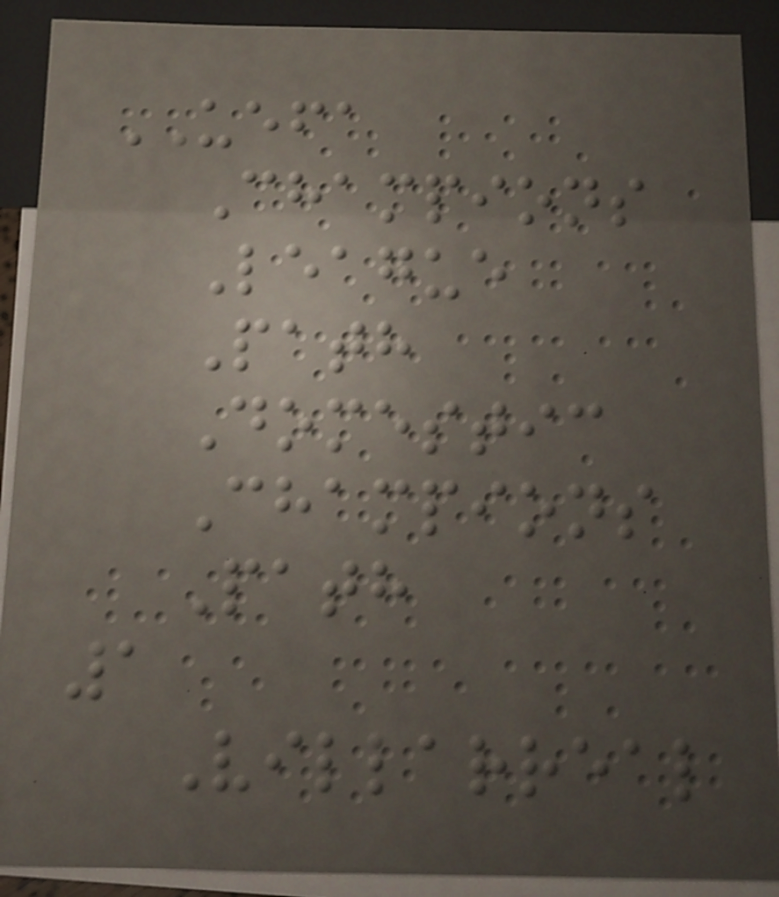UEFA
Champions
League
Path
Domestic
Champions
Path
1
Villarreal
